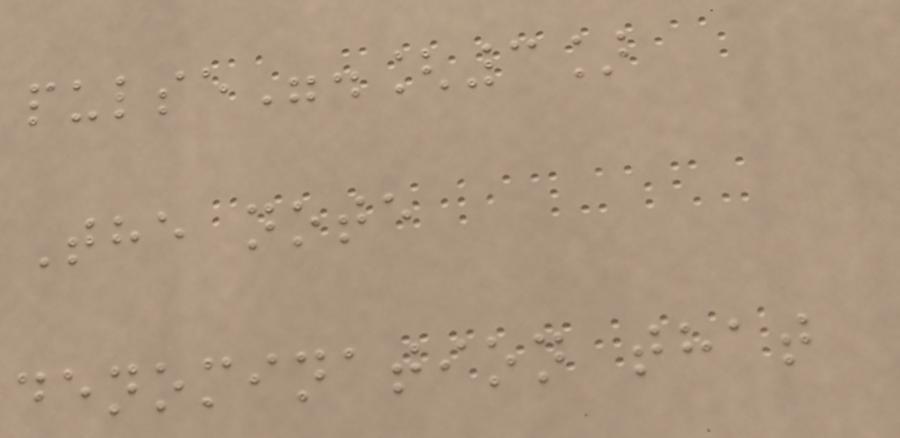pulse".[3]
The note
denomination that
